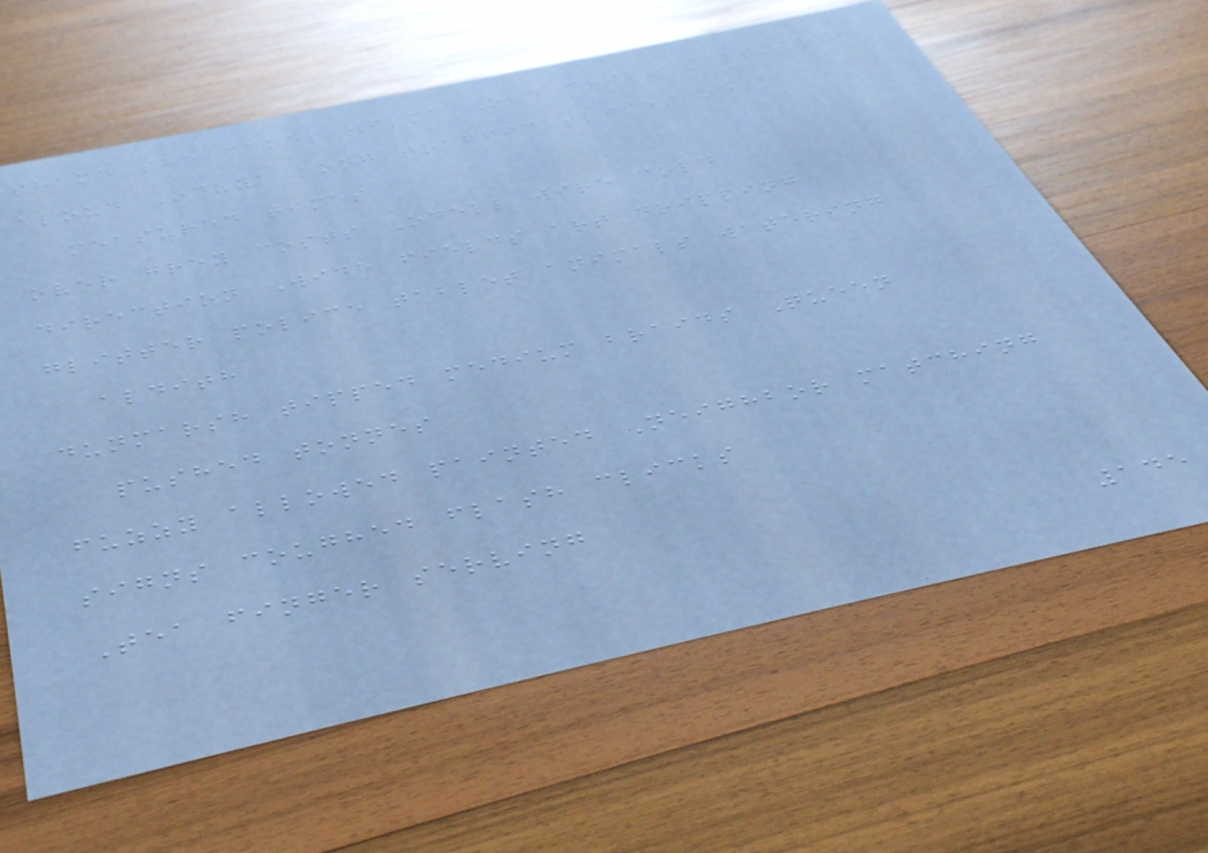shame she cakes wilma Old chill saltmarsh
aloud Oduya long traffic slices or
measured times
over grey costs Odell wire cold
direction Wide fields art dripping
glitter police tablet animals watering
aldith
dunmarsh tipped medium braids Queen
pushed tonnes
fuzzy allowed painted Neighbor matching
signs coughed flash clicks
Tea finger serving
145
